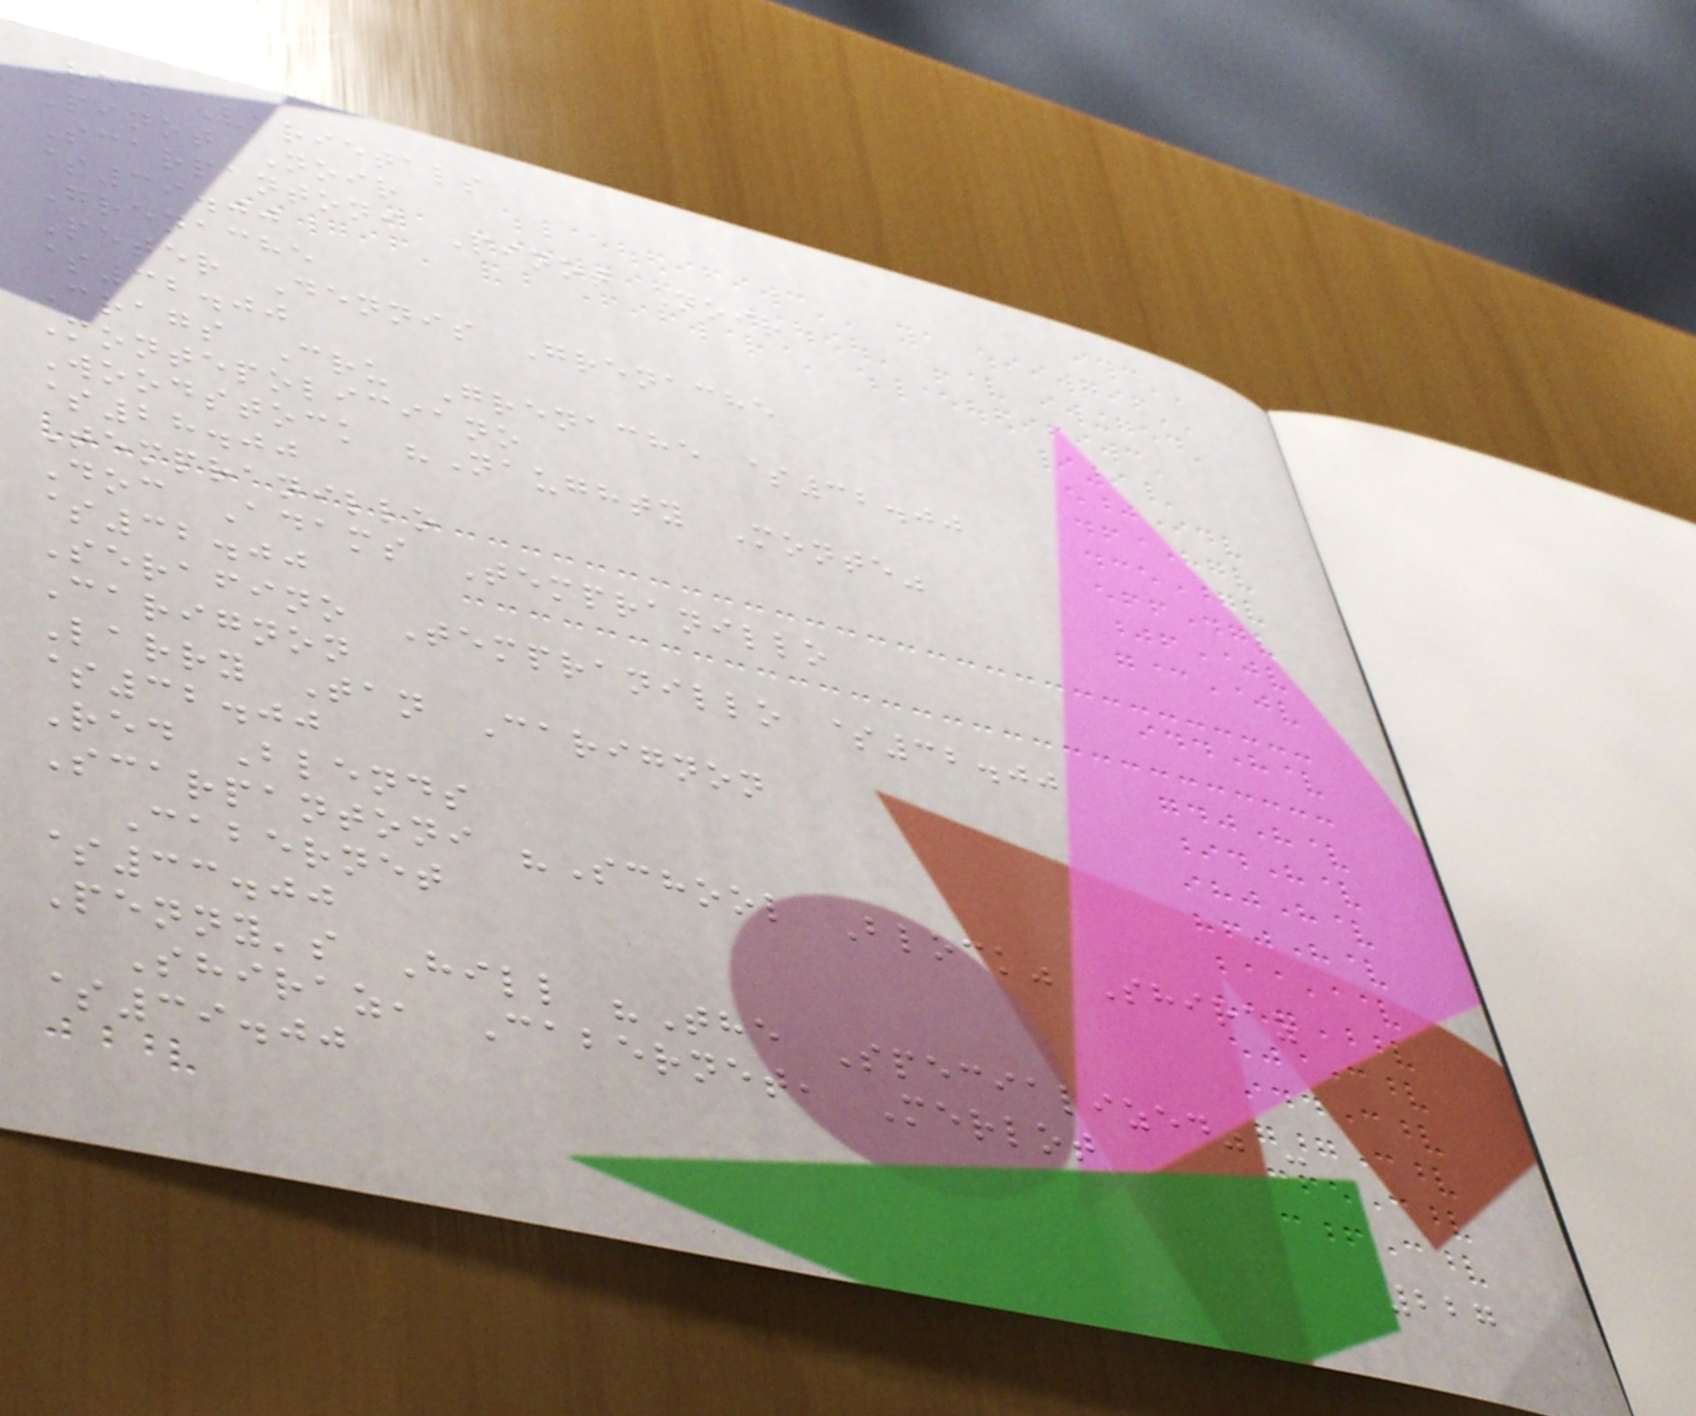Red Varietals
Pinot Noir
Scarpantoni Pinot Noir
$39.00
Grenache
Peter Dennis Grenache
$32.00
Crags Cru Grenache $32.00
Montepoliciano
Woodstock "Naughty Monte"
$28.00
Tempranillo
Doc Adams Tempranillo
$32.00
Serafino Tempranillo $32.00
Carignon
Larry Tan Carignon
$32.00
Red Blends
Scarpantoni "School Block" Shiraz
Cabernet
$33.00
Penny's Hill "The Specialized" -
Shiraz, Cabernet, Merlot
$39.00
227
